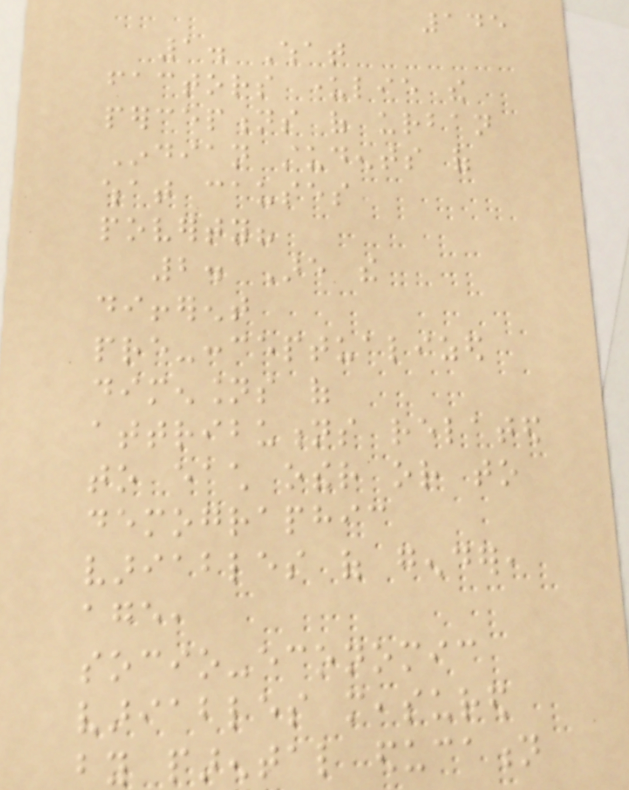145
1. What
factors underlie the
perceptions of urban
Indian students of
what causes
poverty?
2. Are the
different
pre-conceptualized
dimensions of
attributions related
to each other or to
demographic
variables of gender,
age,
socio-economic
variables measured
by parental education
